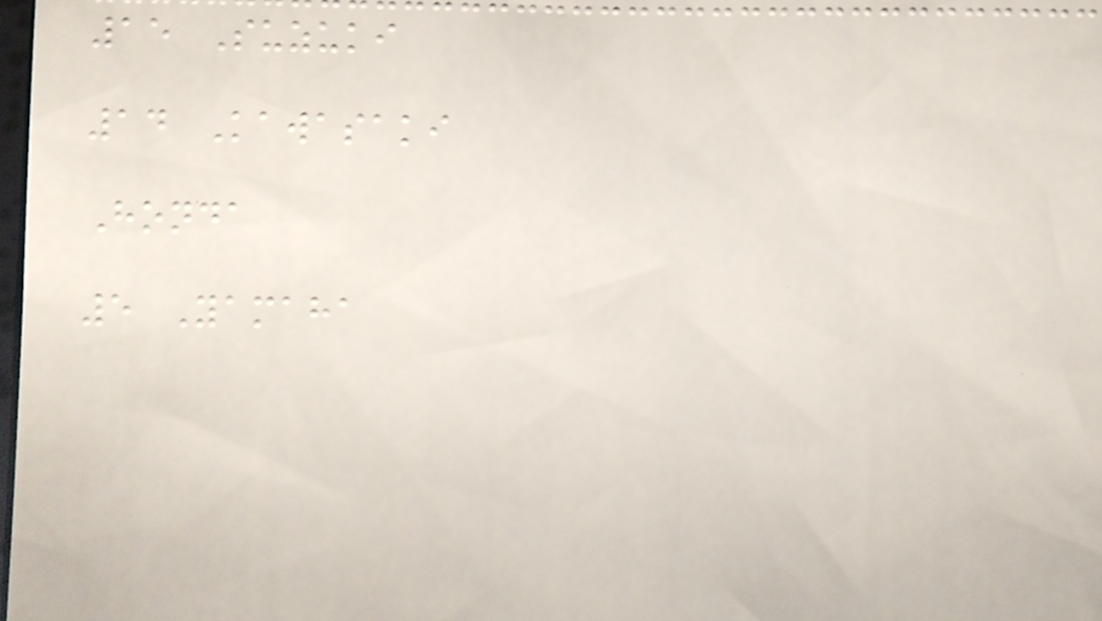15 Suzuki
14 Kawasaki
Honda
5 Yamaha
